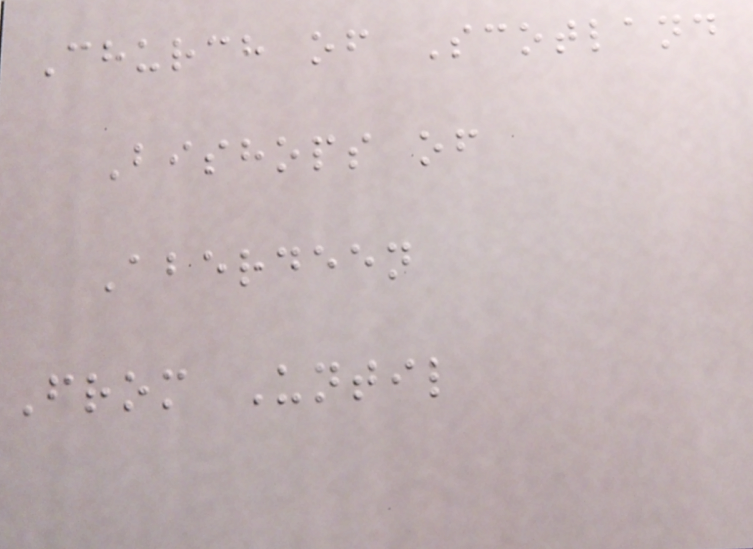Church of Scotland
Bishops of
Aberdeen
From Until
